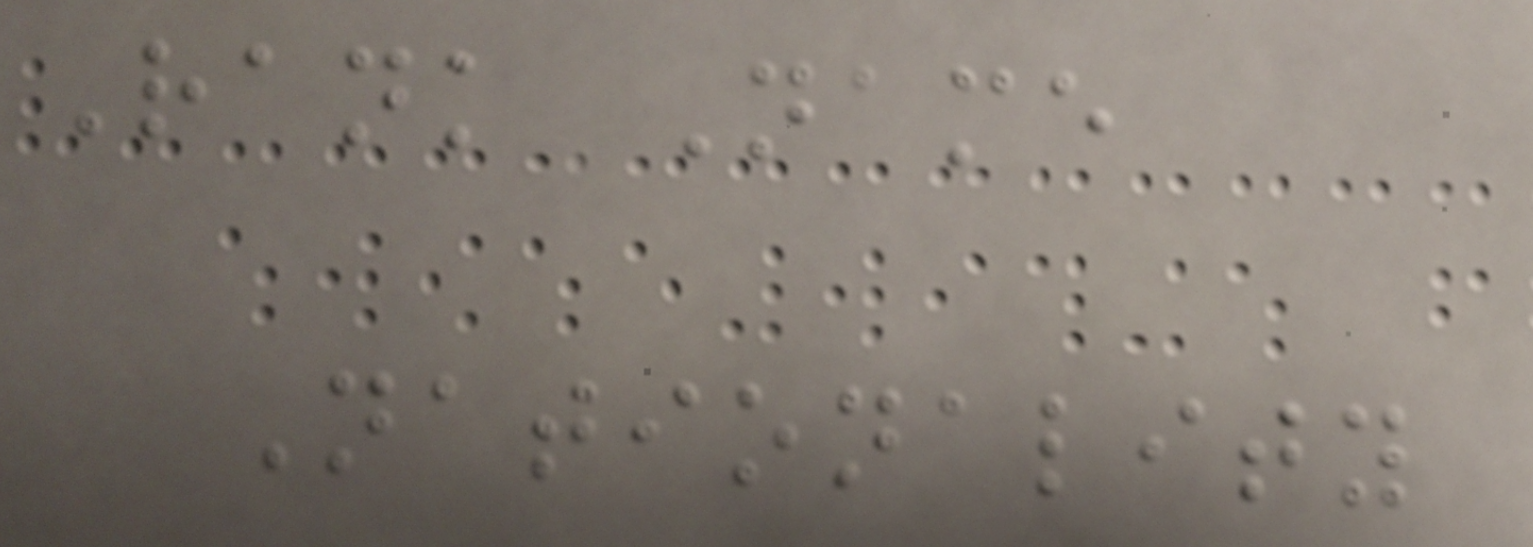Rank Name
Nationality
